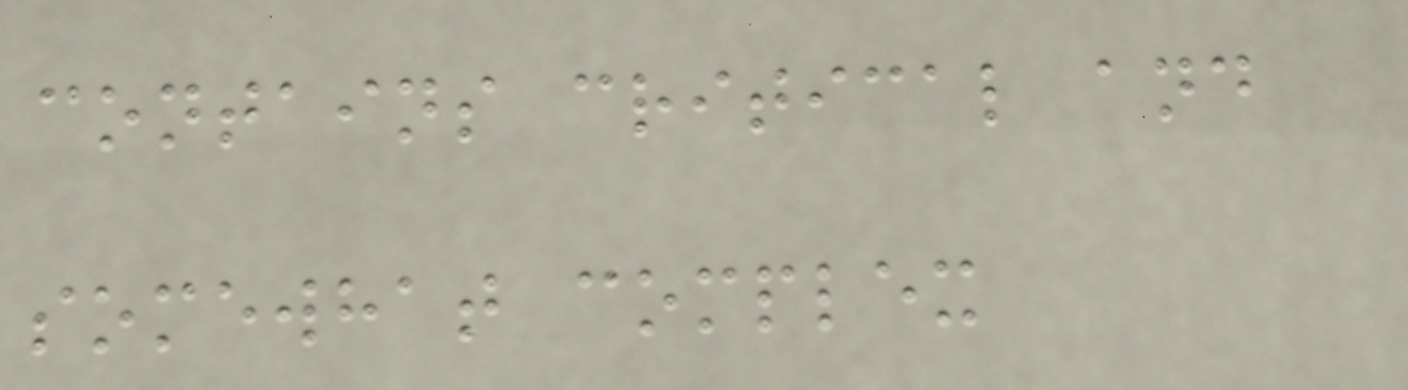contains critical and
somewhat complex
